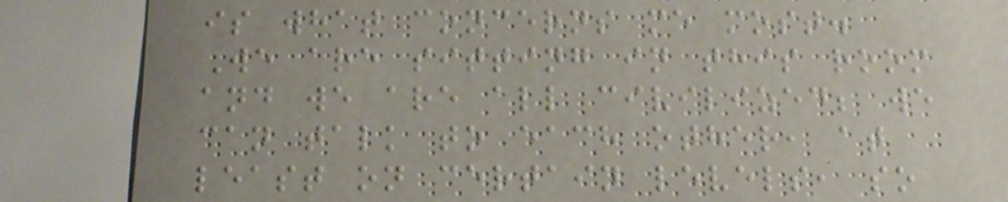is what concerns me most.
We are sitting in this room
and we are all civilized; we
can talk to each other, at
least on certain levels, so
